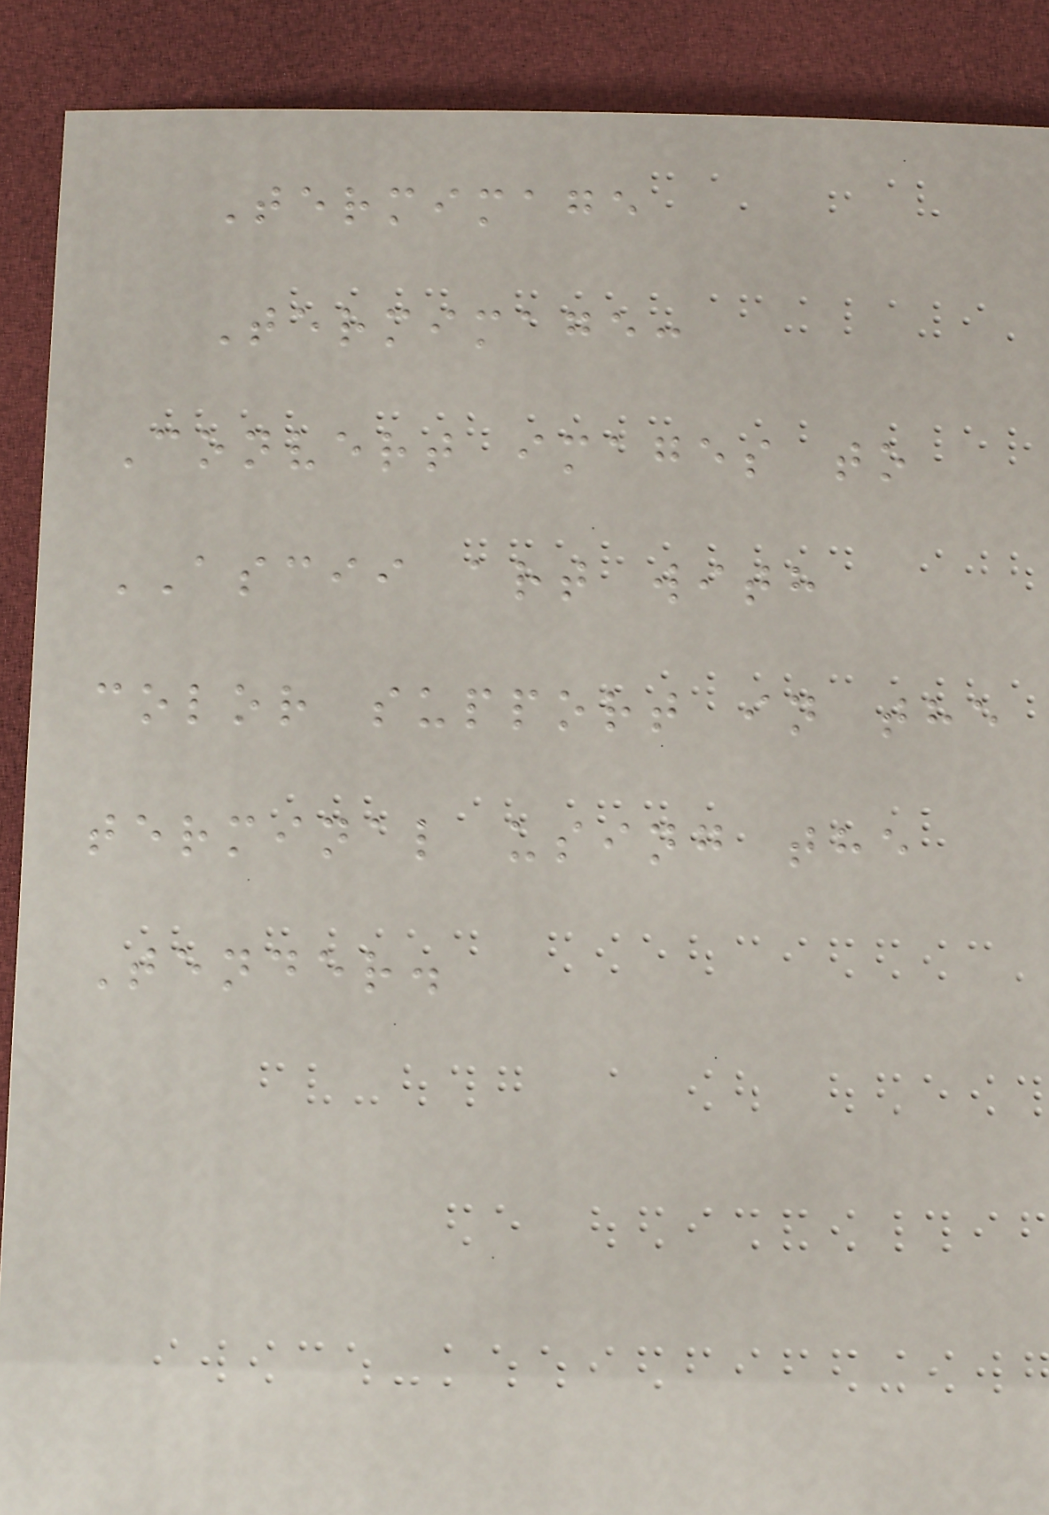Termimage
Termimage:
Convert images to
ASCII art with
color support in the
terminal using the
Tender.
